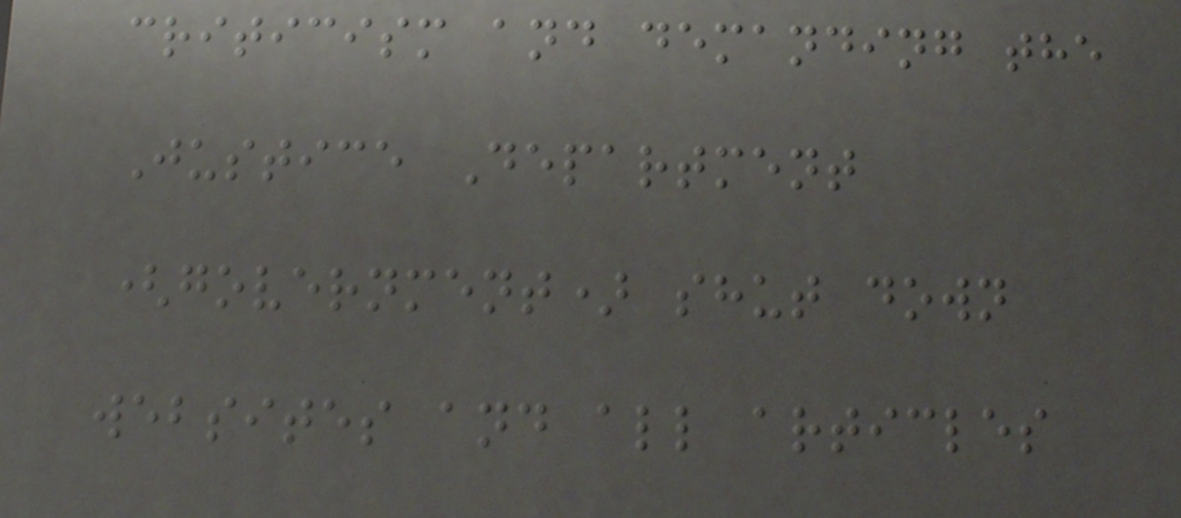criticism and demanding the
Justice Department
(government) shut down
websites and all articles
